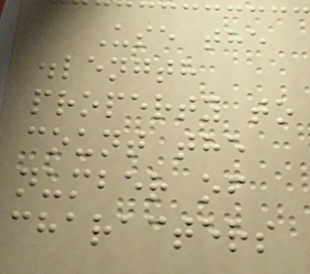Use the
.length
property to
count the
number of
characters
